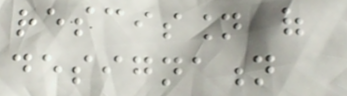rescission of
designation
